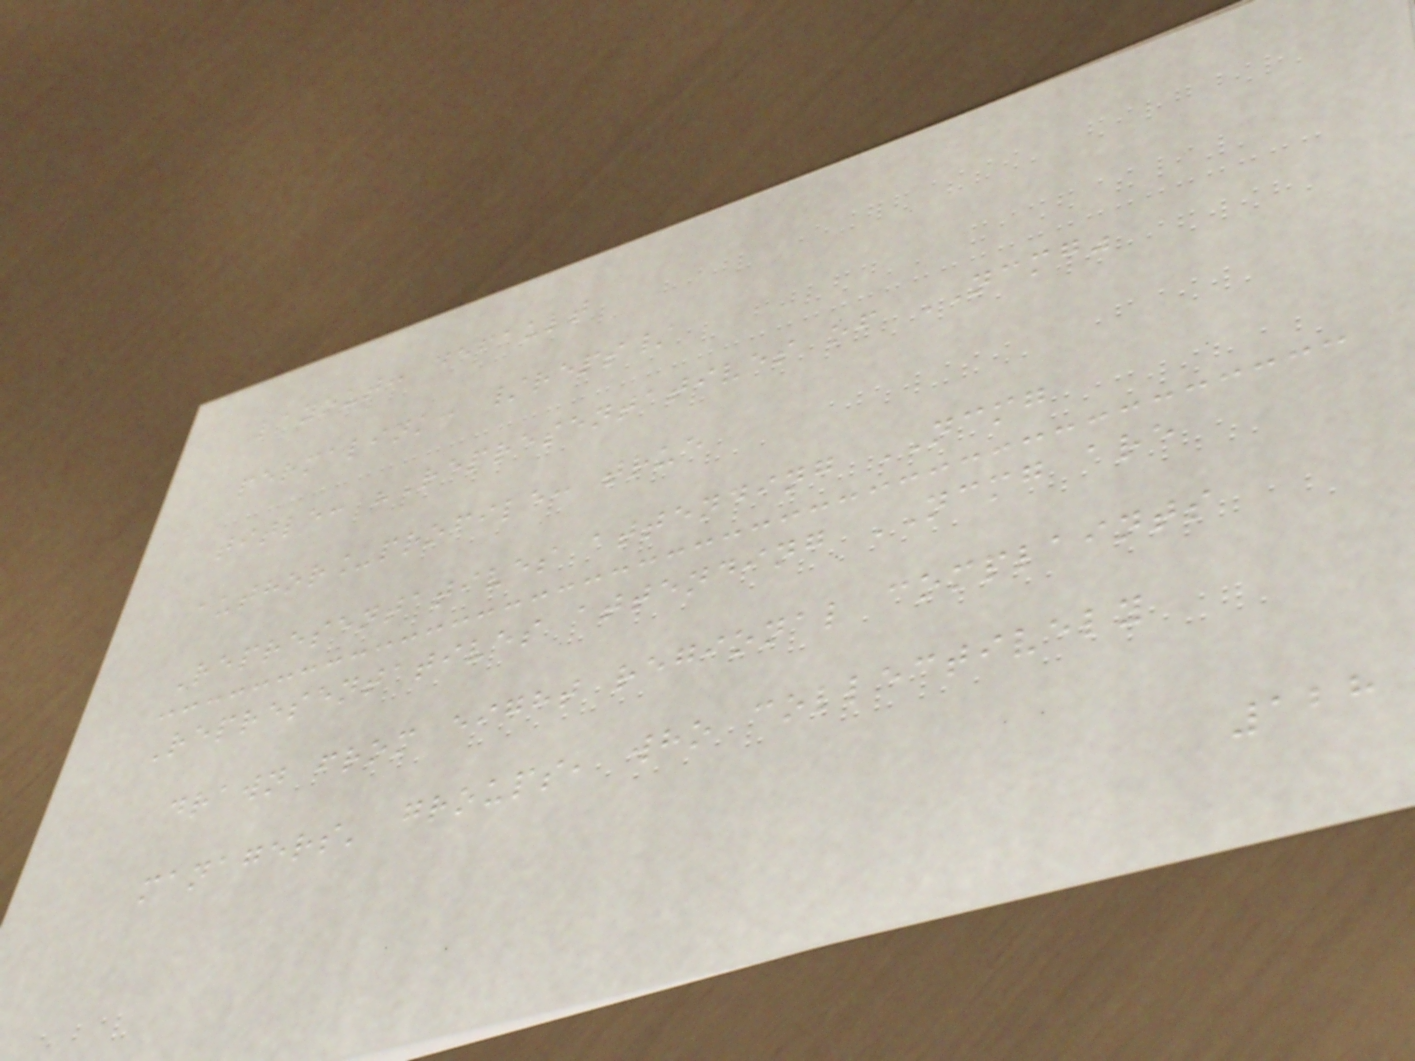layout: default
permalink: /reps/
title: "Representatives of NCMG"
author_profile: true
Representatives attending NCMG
Representatives attending NCMG are
drawn from eight regional complaints
managers' groups, who collectively
128
